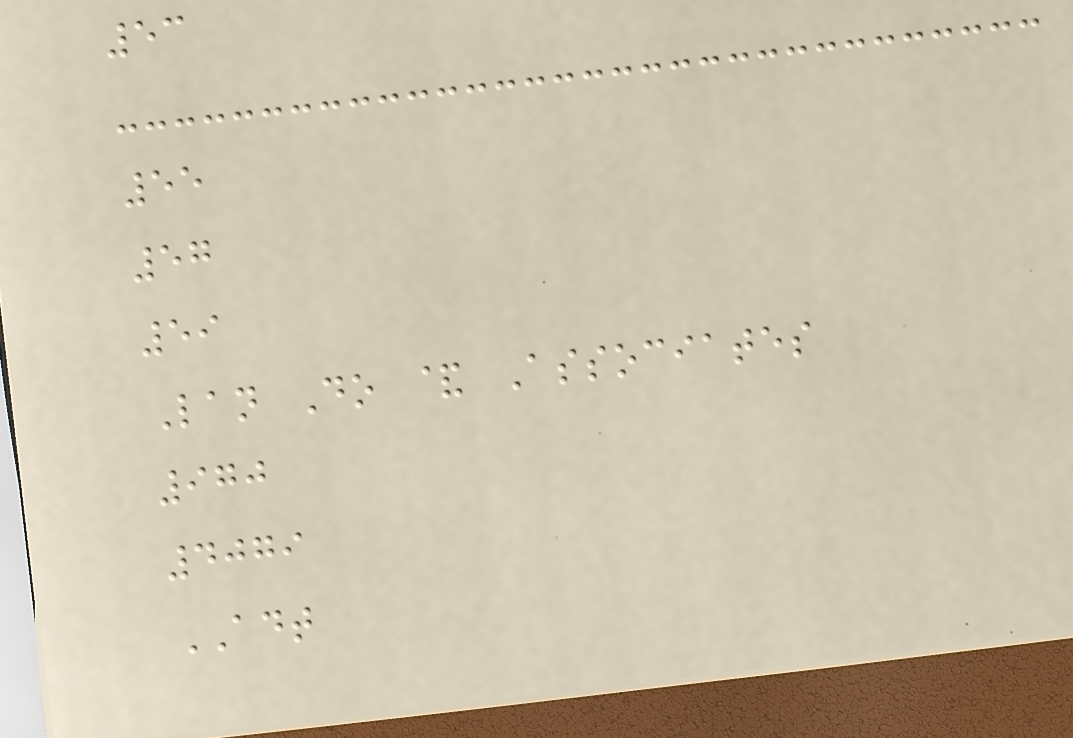53
55
57
59
Lan Do & Associates
970
4079
ADT
